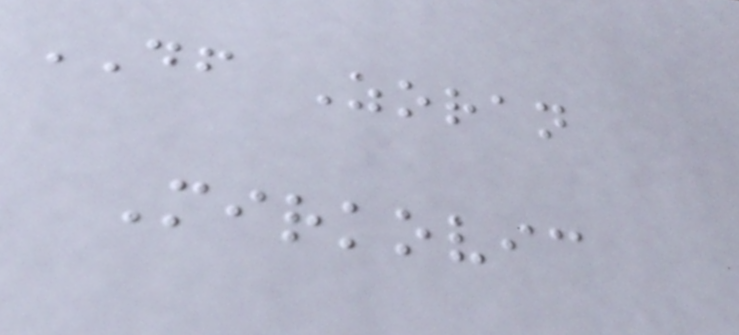DF Zoran
Mirkovic
